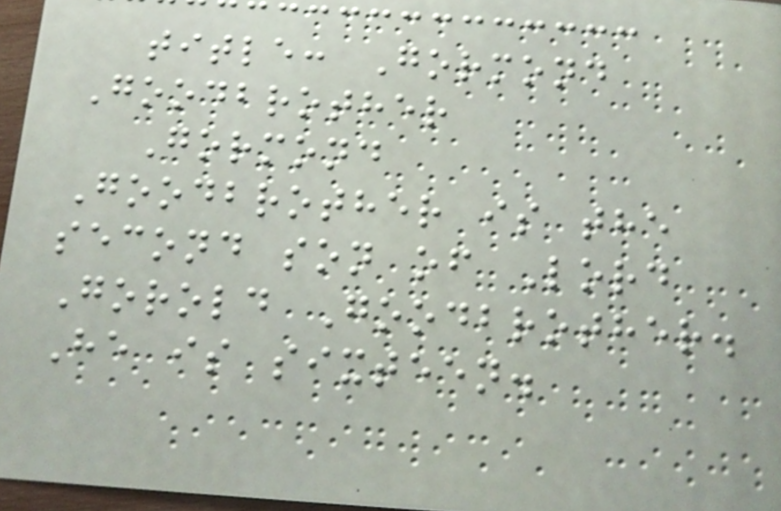title: Gormond
Goodbrother
Gormond
Goodbrother is the
second son of Lord
Gorold Goodbrother.
He is sixteen.
